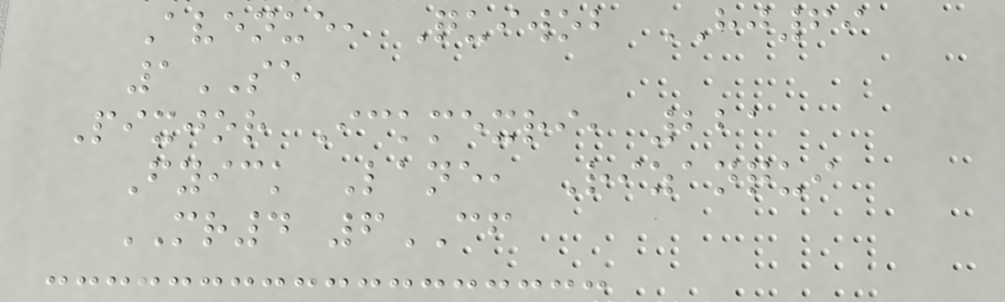Avenue, Quiwob HJ69
1SE
Pixjor Ickmexri, 221
Fyick Lane, Rizanqui
MR4 6CF
